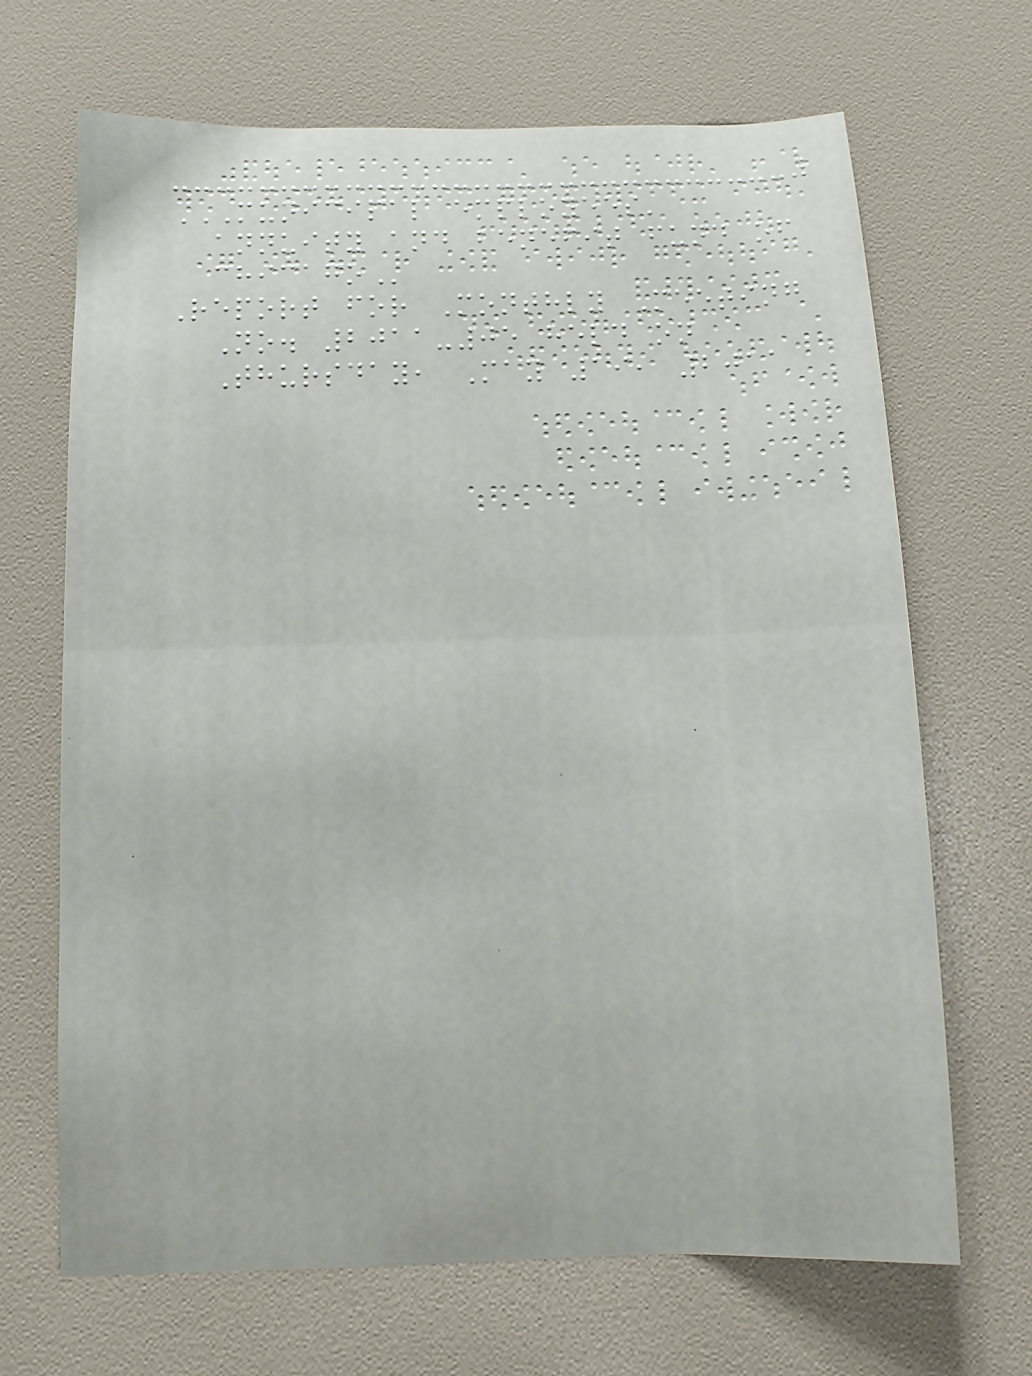MUNICIPAL EMPLOYEES'
ANNUITY AND BENEFIT FUND OF
CHICAGO
Report for Monthly Meeting
No. 2011-05 held on
Thursday, May 19, 2011
